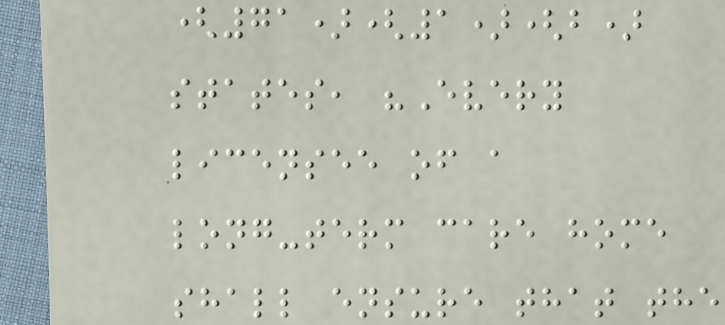(71)(1)(b)
states, "Every
licensee of a
long-term care home
shall ensure that the
